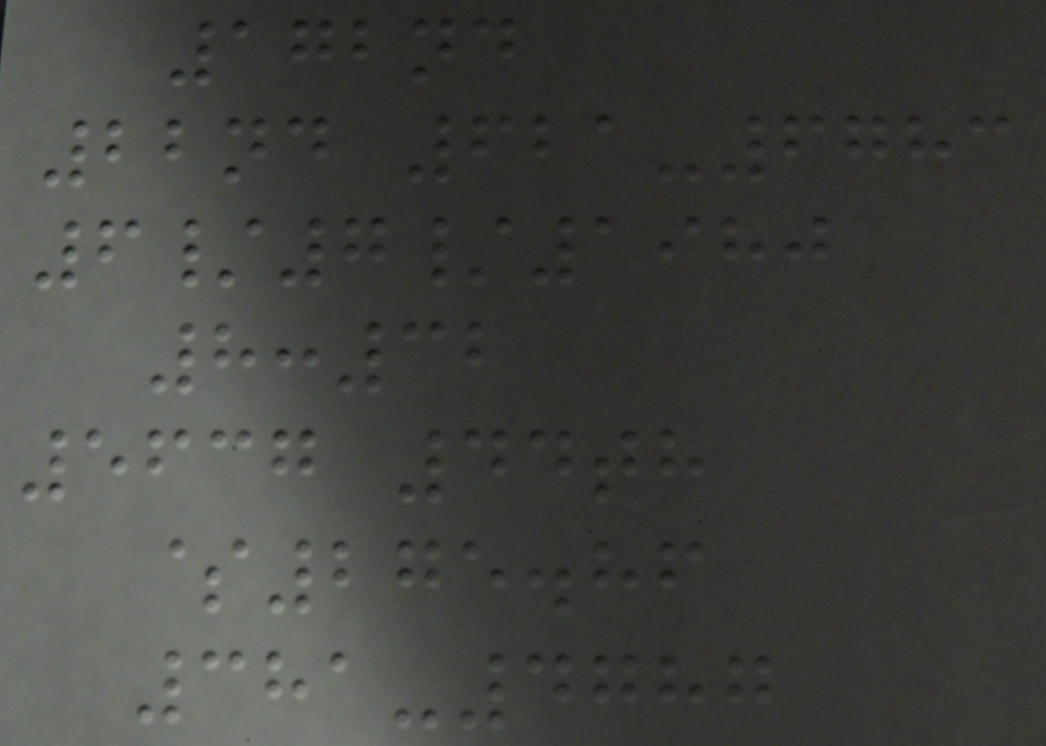172nd
22nd 621-6783
6/7/1980
8:32
5637 44th
$275.86
381-4787
